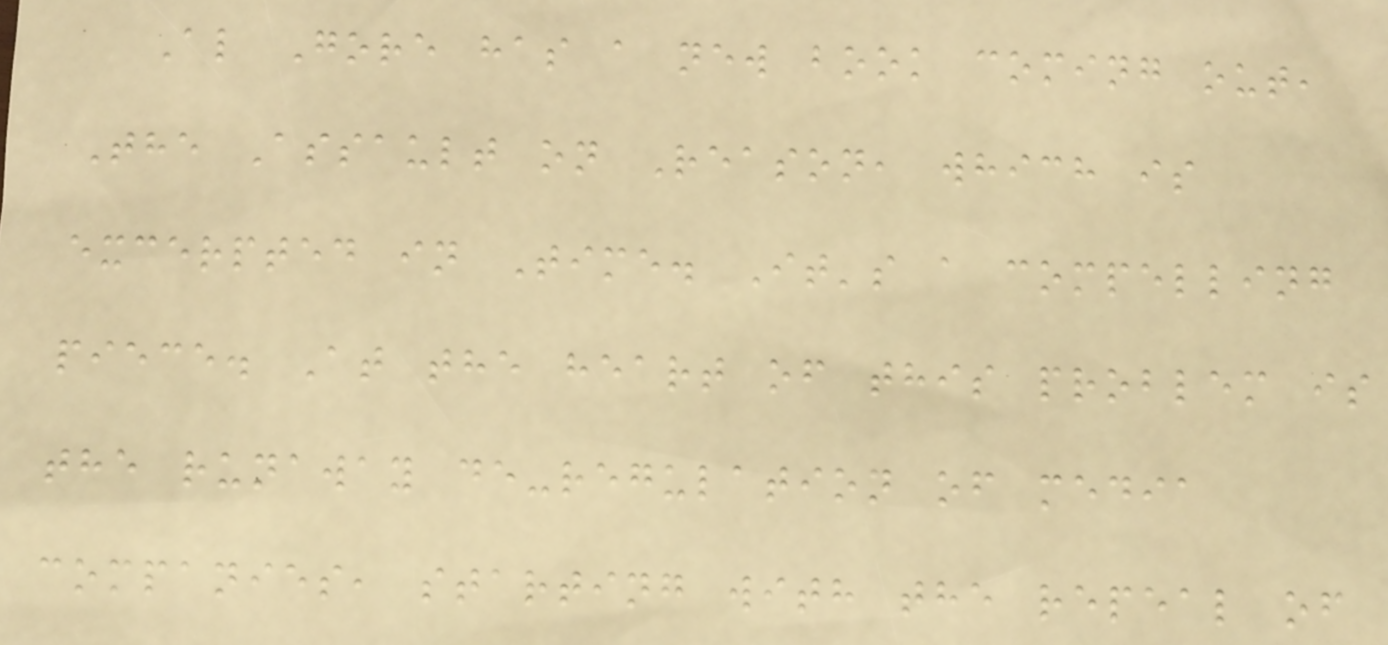Al Gore has a new book coming out,
The Assault on Reason, which is
excerpted in Time. It's a compelling
piece. At the heart of this problem is
the runaway de-regulation of media
companies, starting with the repeal of
